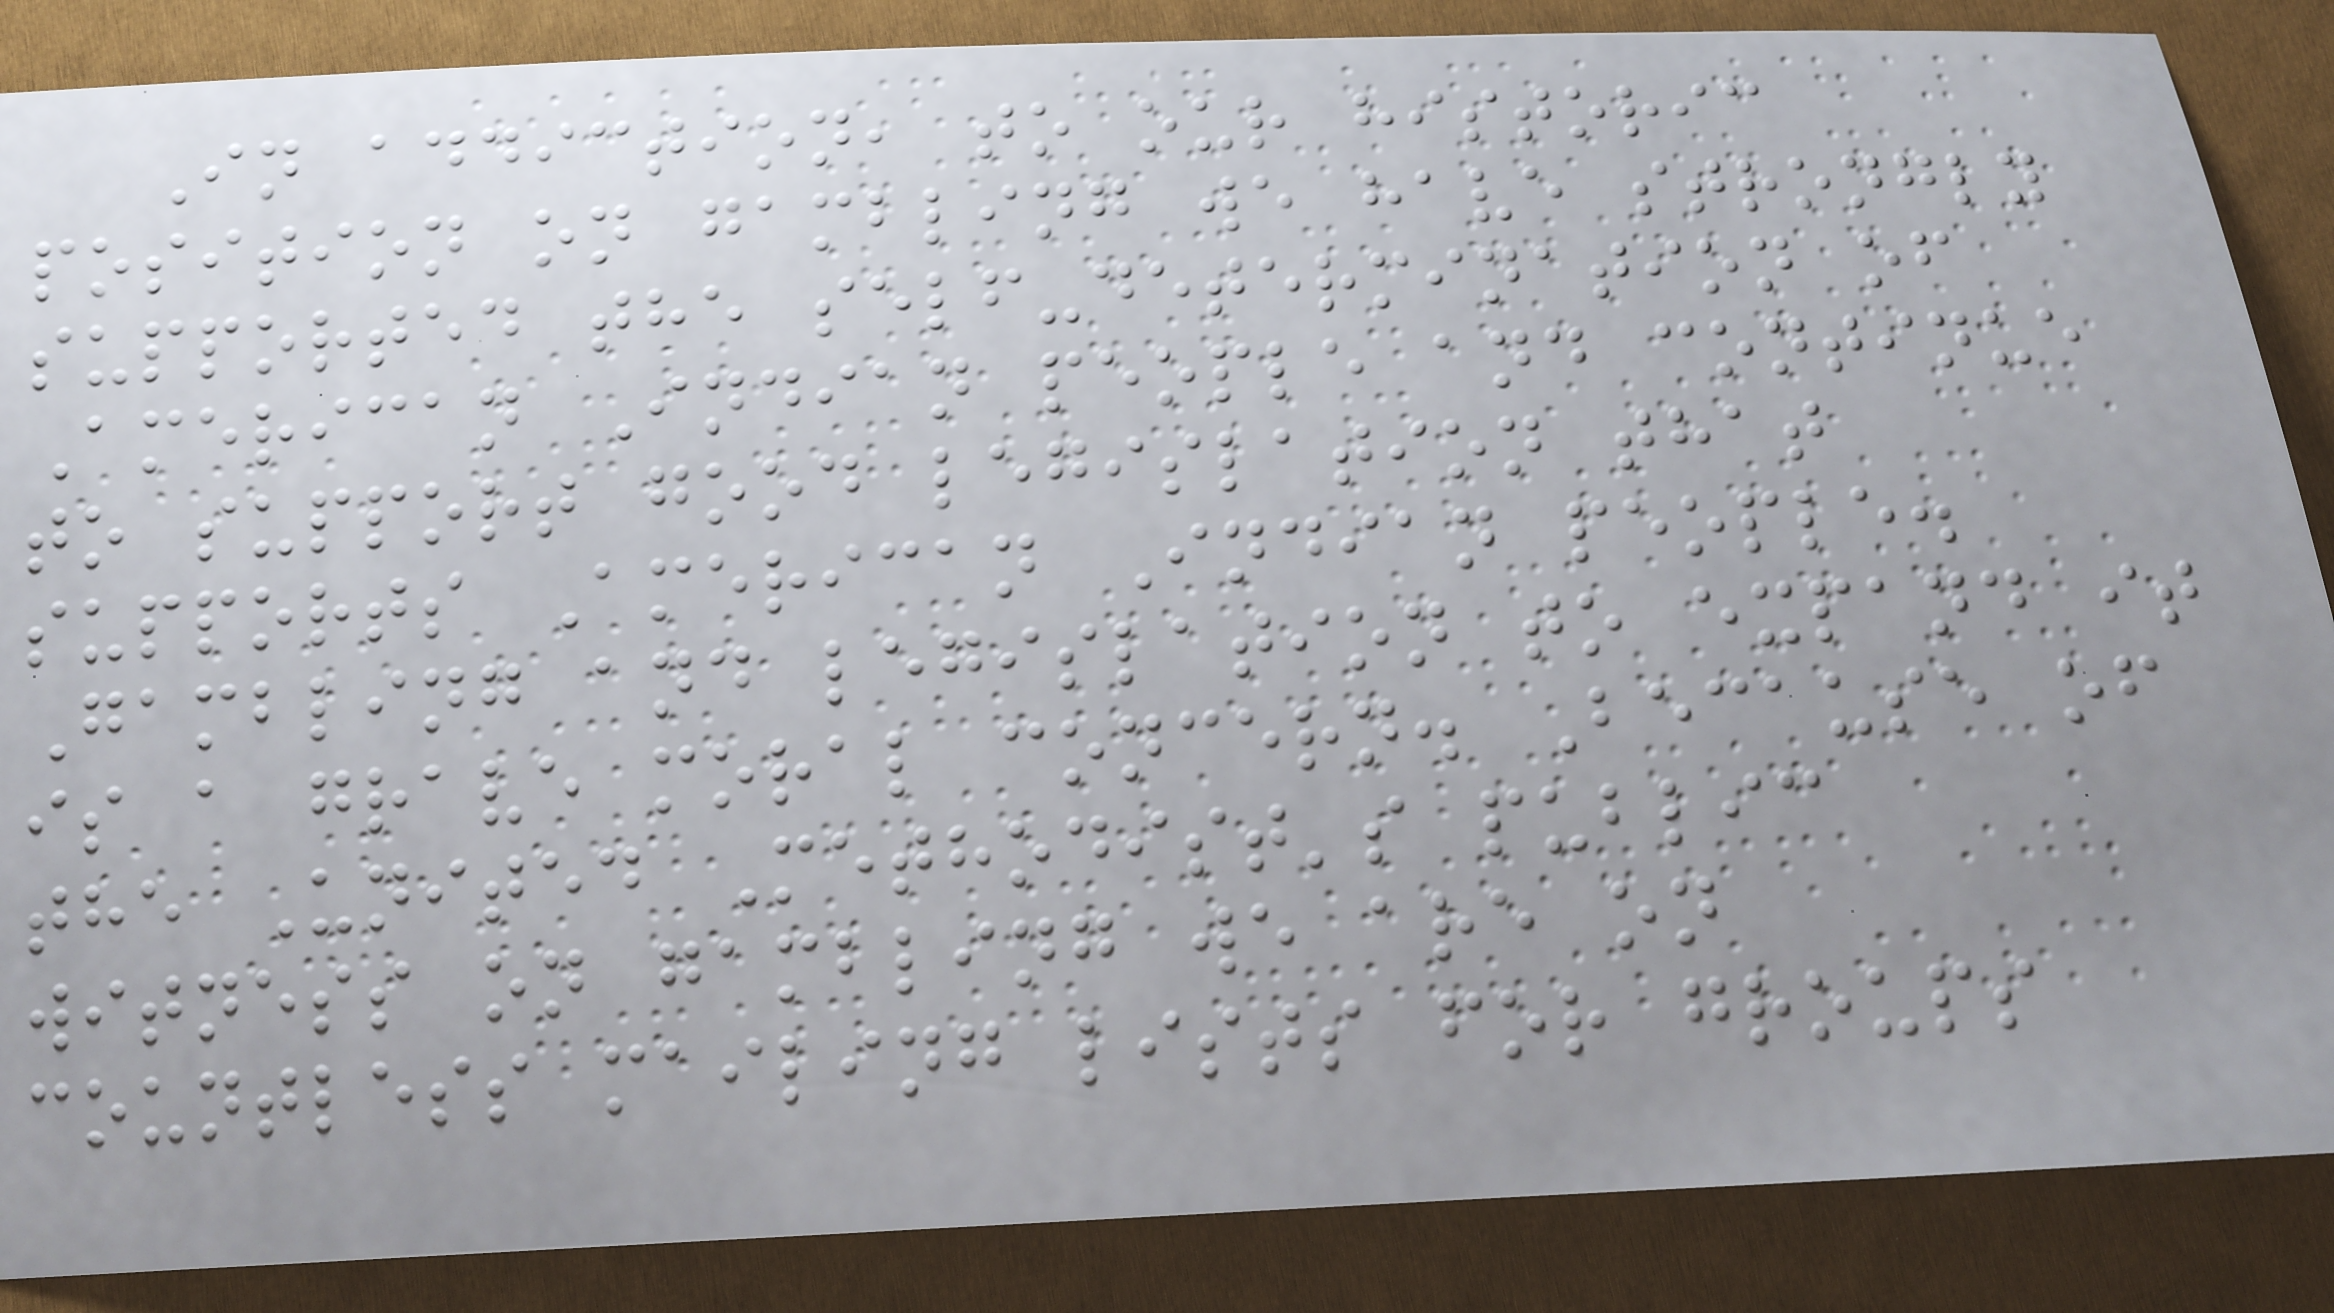In addiction, to our historic
position on gambling we have strongly
supported the self-determination of
American Indian people and continue
to support good legislation that
supports American Indian people.
Gambling and legislation to expand it
is a grave moral concern. Because of
the United Methodist's public
witness on gambling we are on
countless mailing lists for groups
